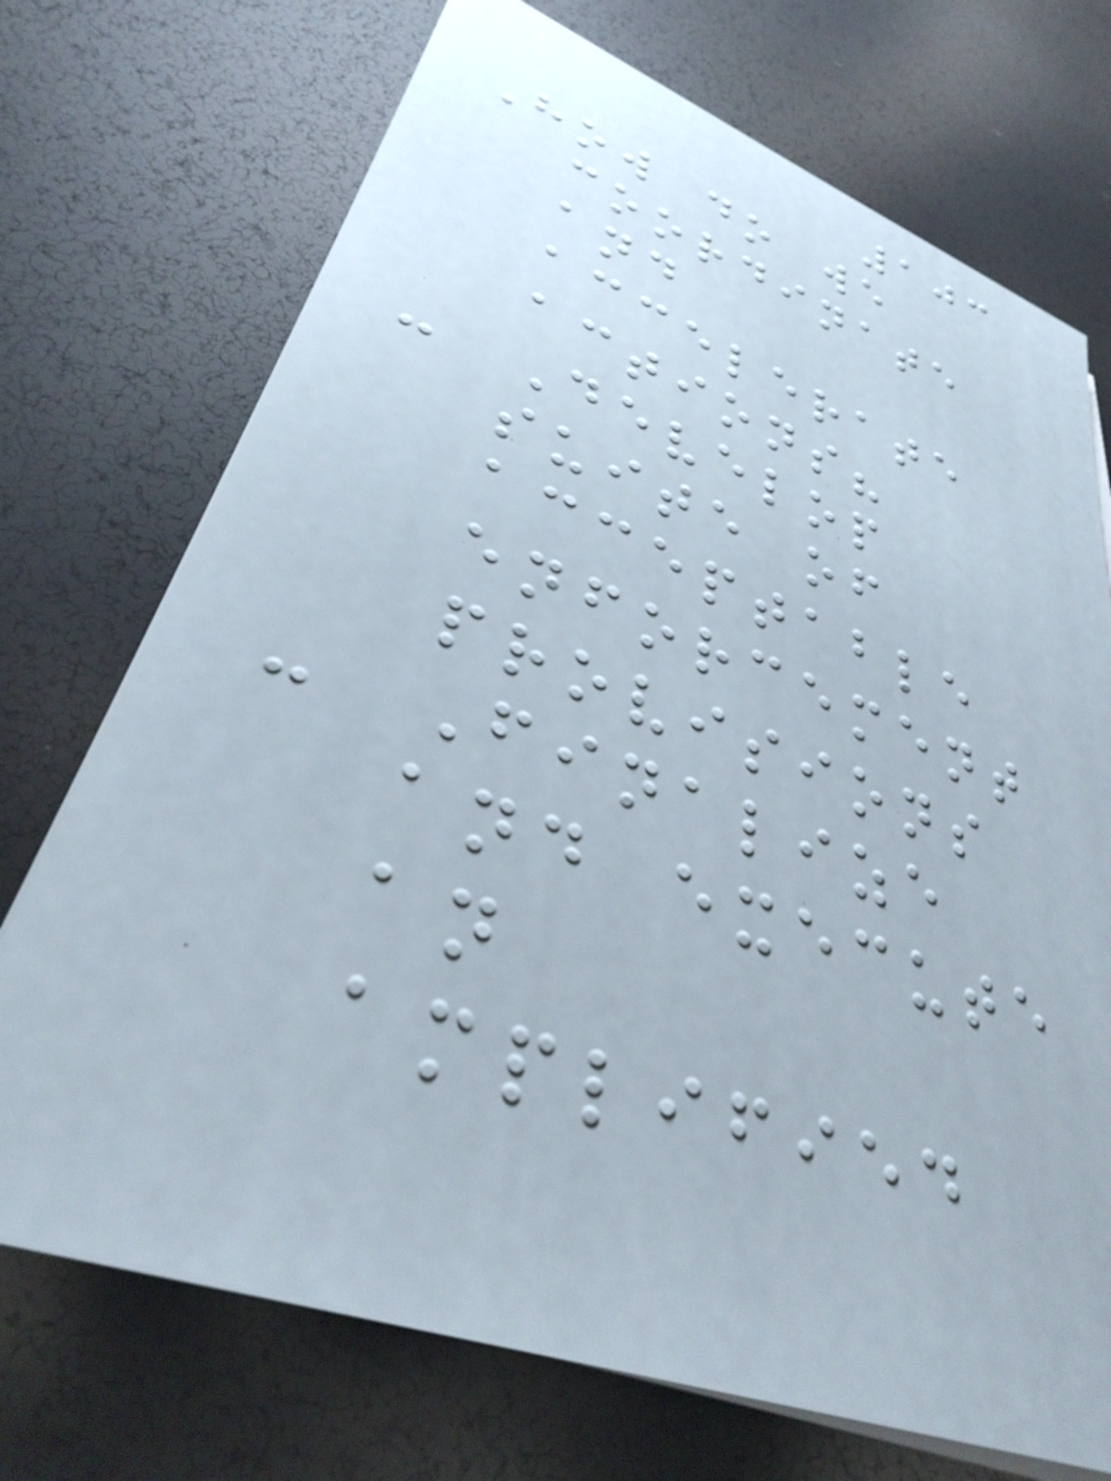103
How do we
coordinate
and
accelerate
actions?
- Develop
suite of
acceptable
enforcement
provisions
- Finalize
and execute
an
amplified
